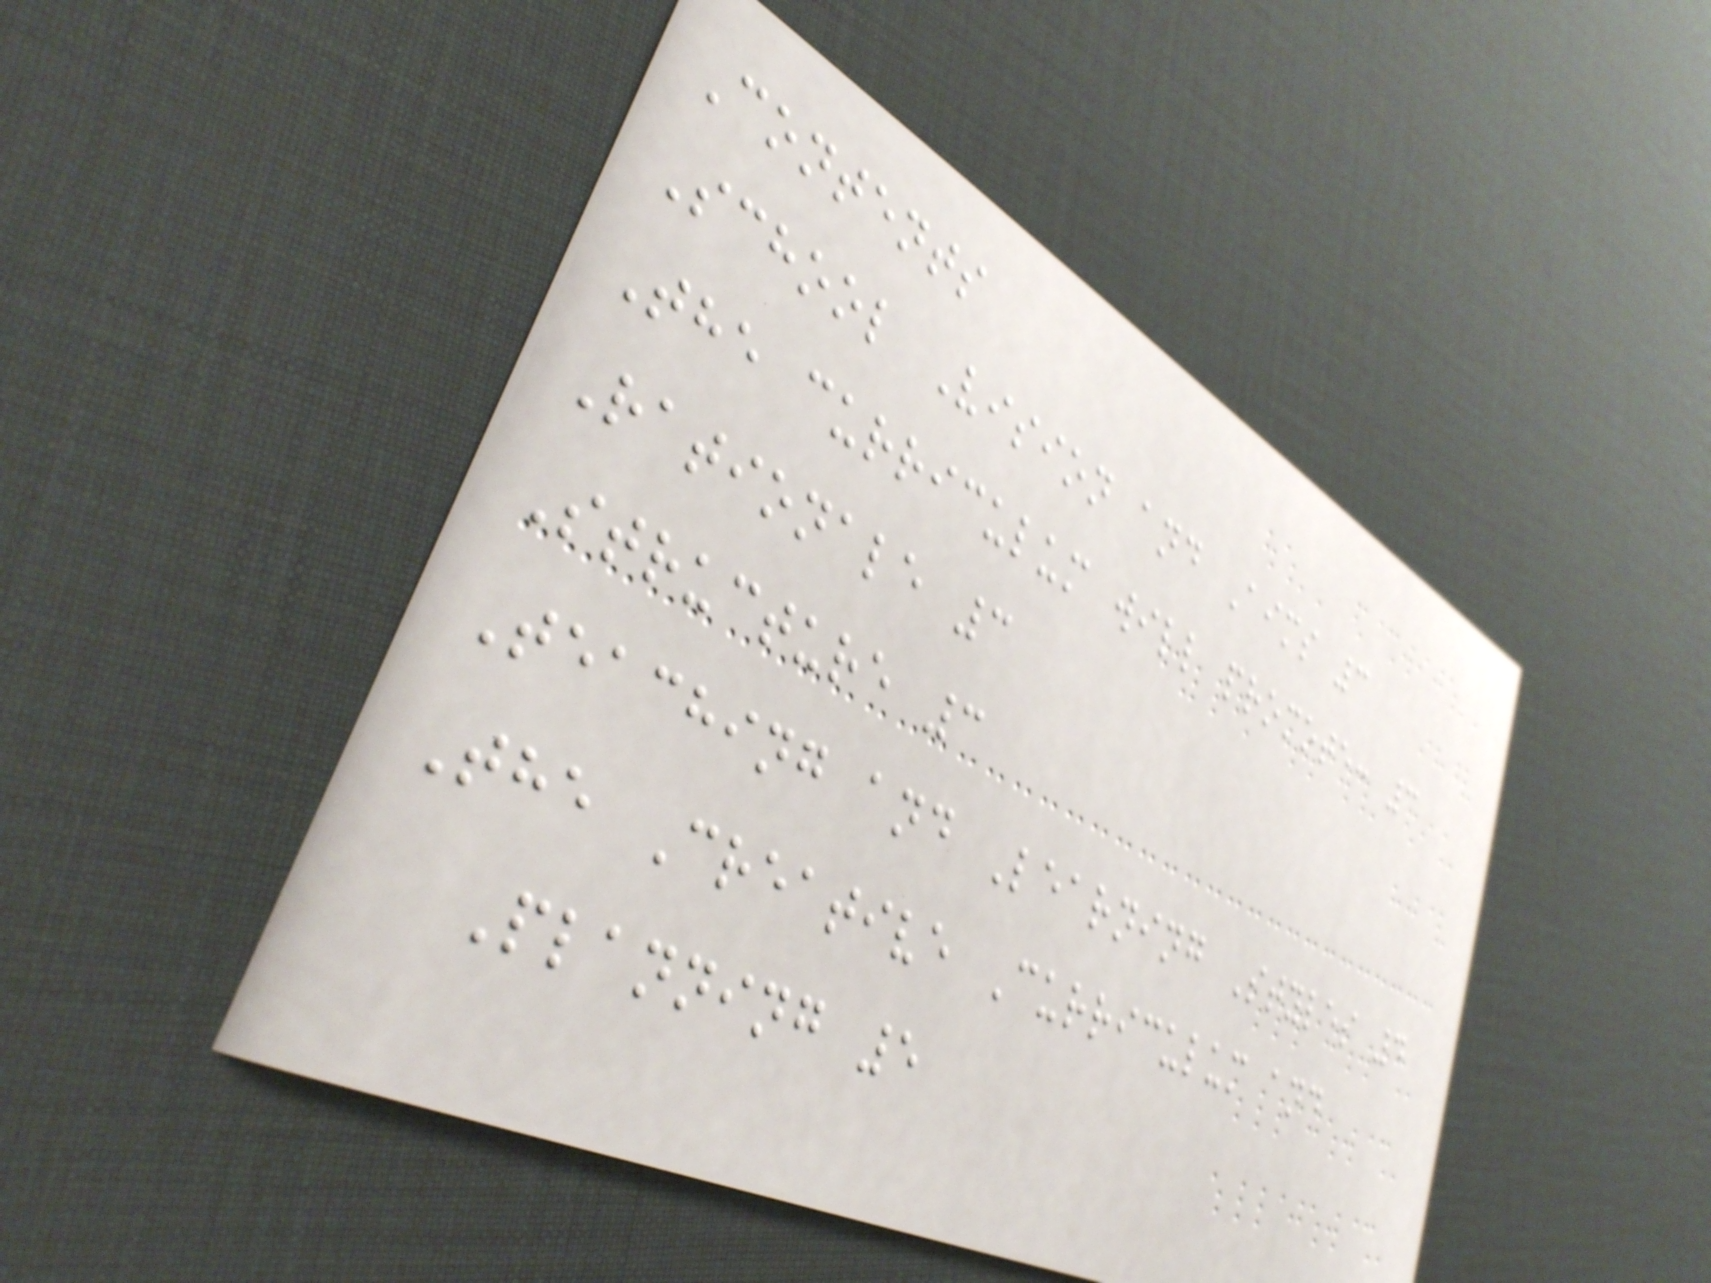Contents
School Vision and Aims 3
The curriculum will promote: 3
Rationale 3
Structure 3
Teaching and Learning Styles 4
The Creative Curriculum and
Planning 5
